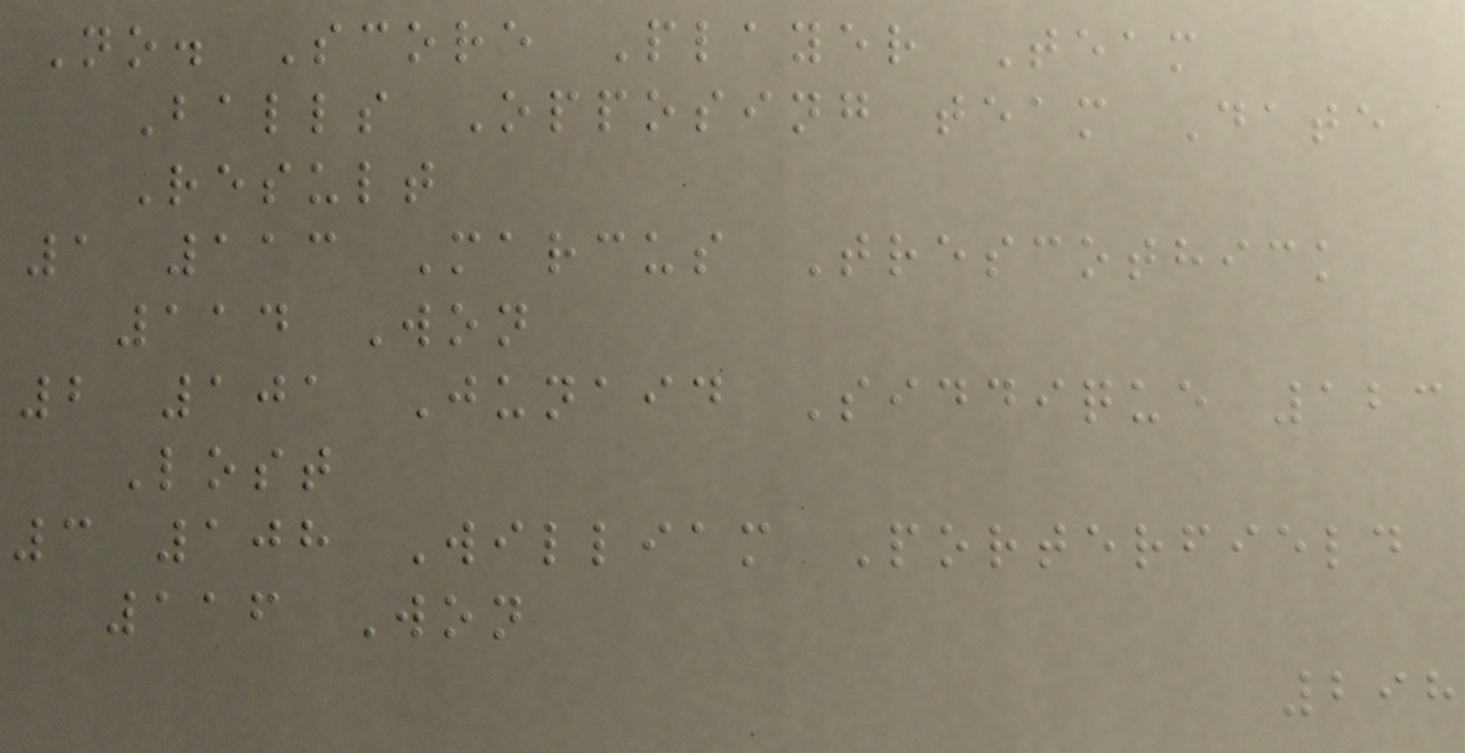No. Score Player Team
Balls Opposing team Date
Result
1 113 Marcus Trescothick
114 Won
2 101 Junaid Siddique 123
Lost
3 108 William Porterfield
116 Won
298
